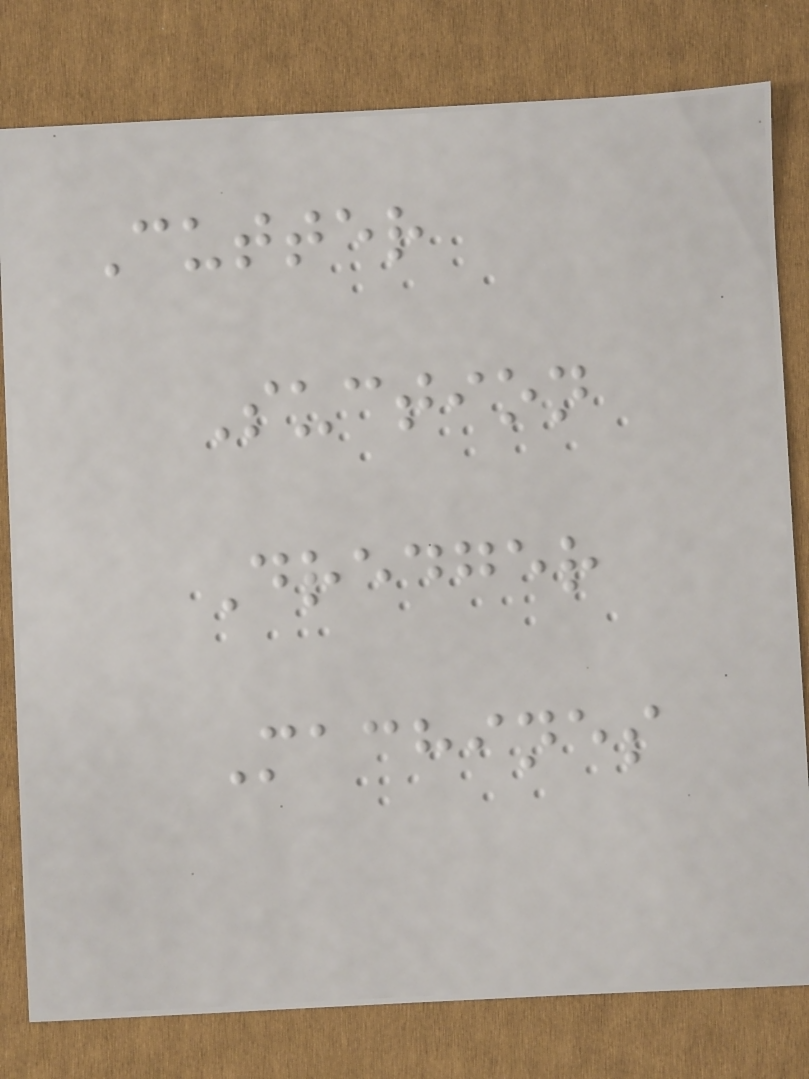Cutter
Suction
Dredger
Machines
